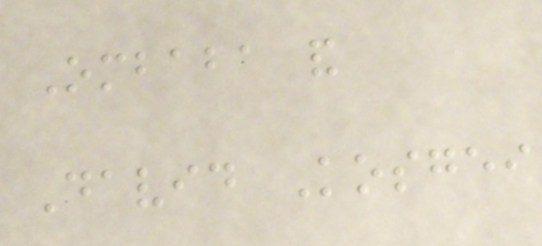Ombaba and
David Kosgei
